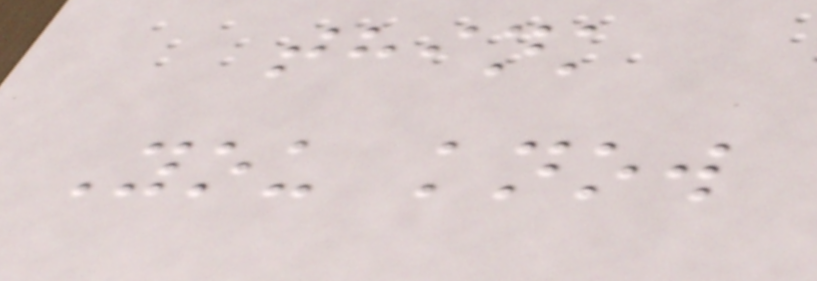think
You know
